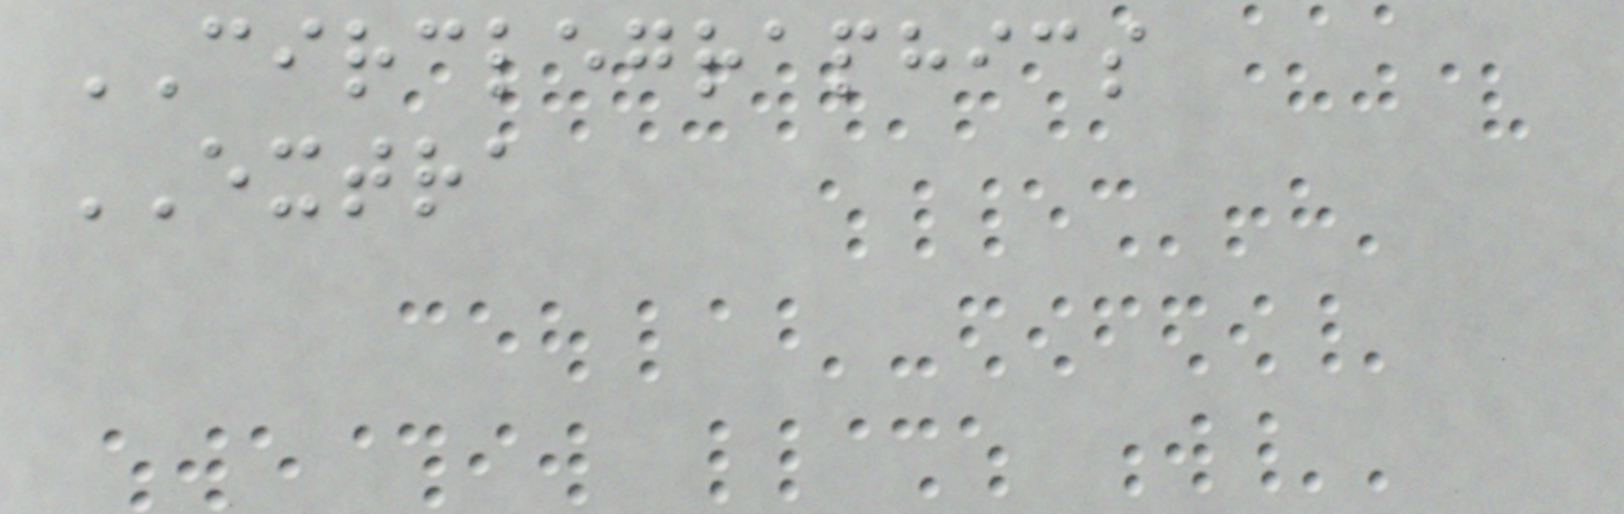CIRCLEGRAPHICS
EXTRA
